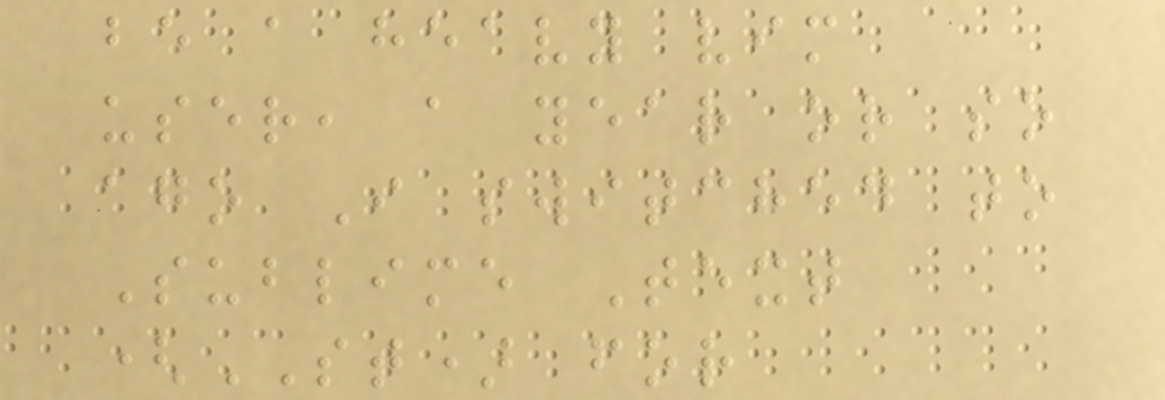be a heavy vim
user, a year or so
ago I switched to
Sublime Text
(ST) for
